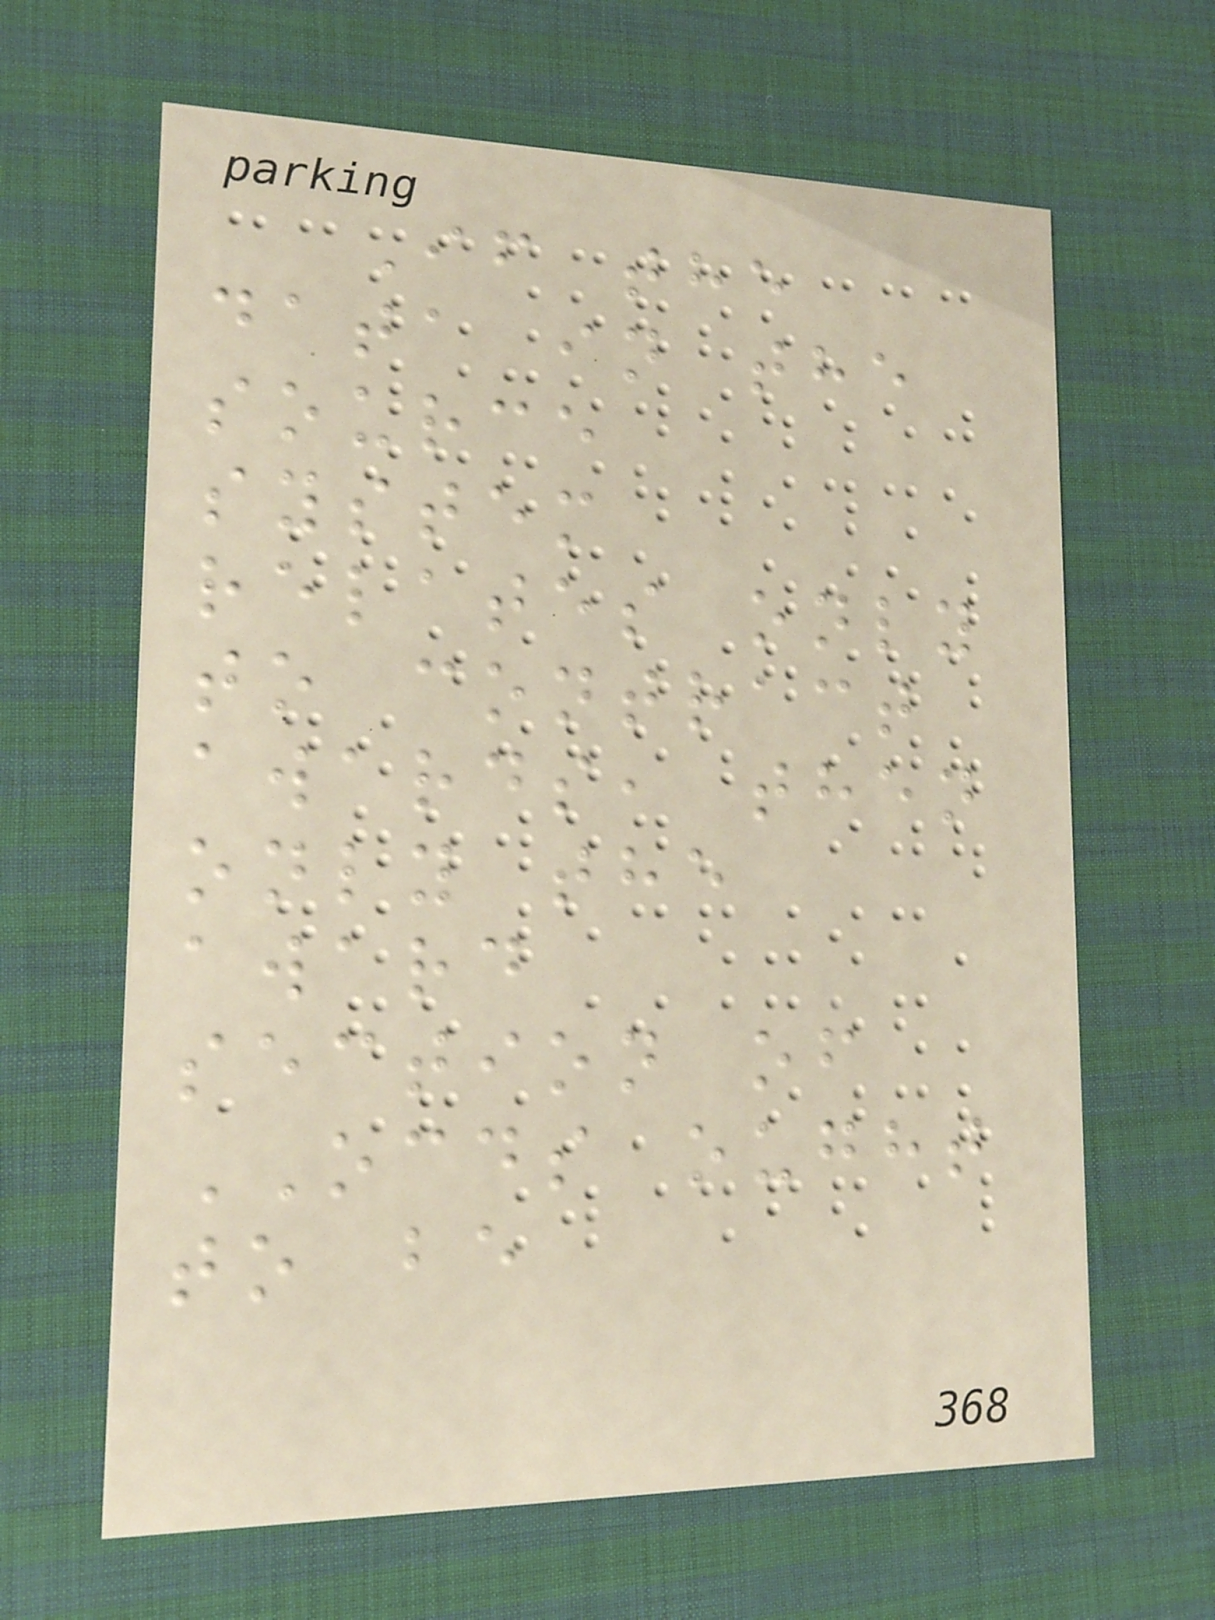If the
data in the
source
system
relates only
to contract
awards, then
only the
award
section of
OCDS ought
to be
